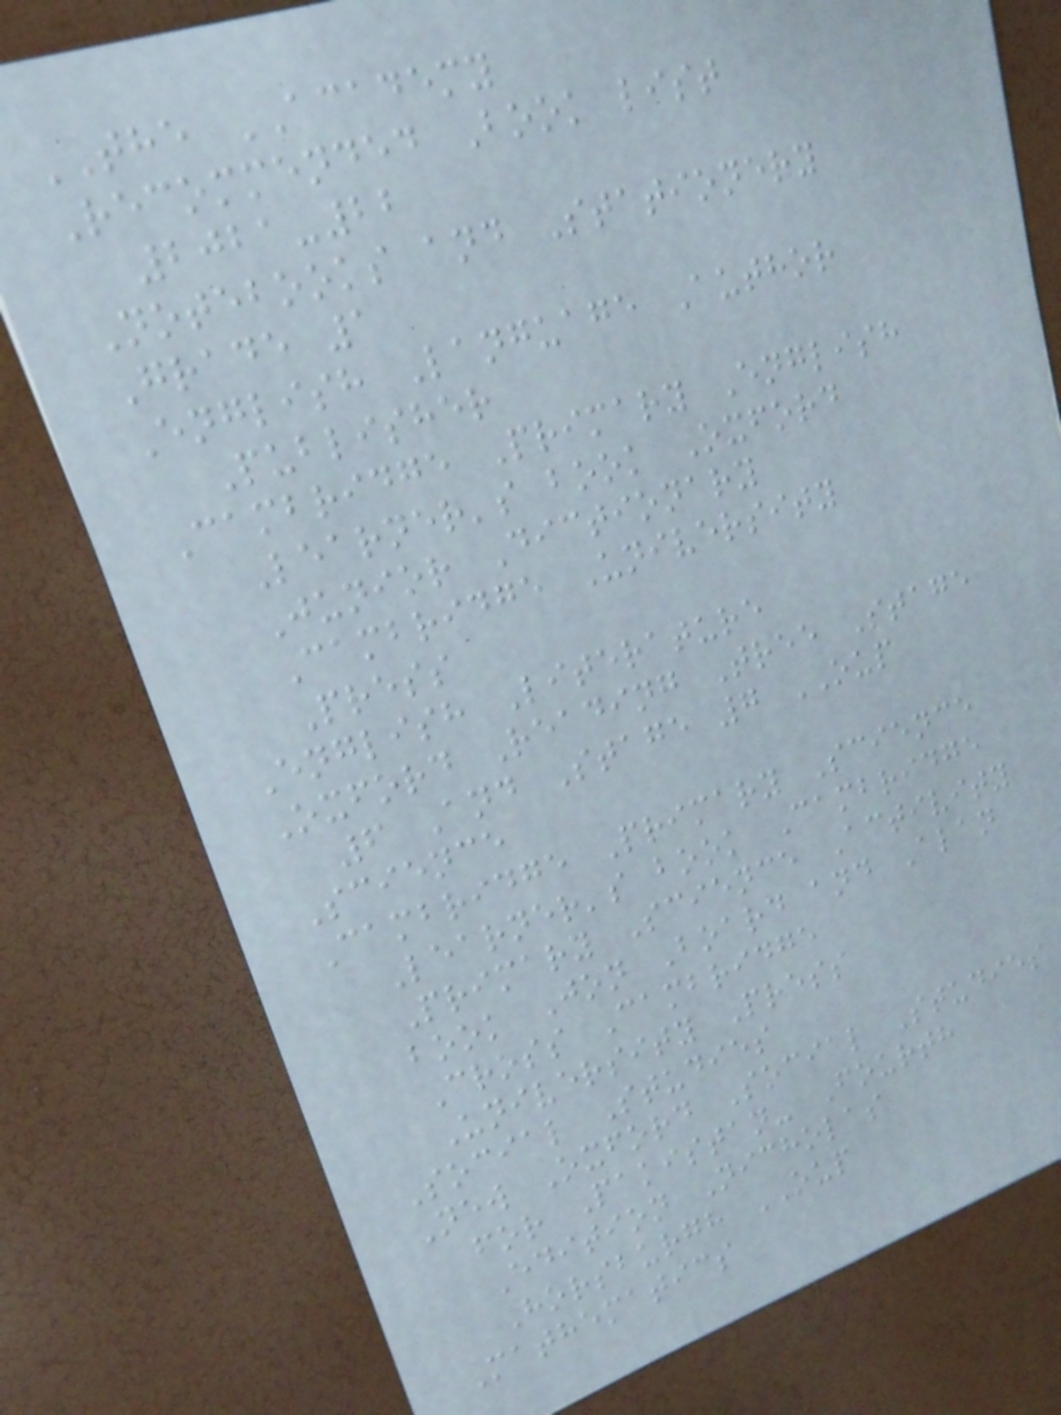THE ACADEMY
Recommended Book list
2021-22
Notebooks and Stationery
Grade 1
English Language Author
Publisher
Cambridge Primary English
Learner's book Oxford
Junior Dictionary
Cambridge University
Press
English Literature
Oxford Reading Tree Stage
6 And Stage 7 OUP
Science
Cambridge Primary Science
Learner's book Cambridge
Primary Science Activity
book Jon Board and Alan
Cross Cambridge
University Press
Social Studies
New Oxford Social Studies
for Pakistan- Fourth
Edition Nicholas
Horsburgh OUP
Mathematics
